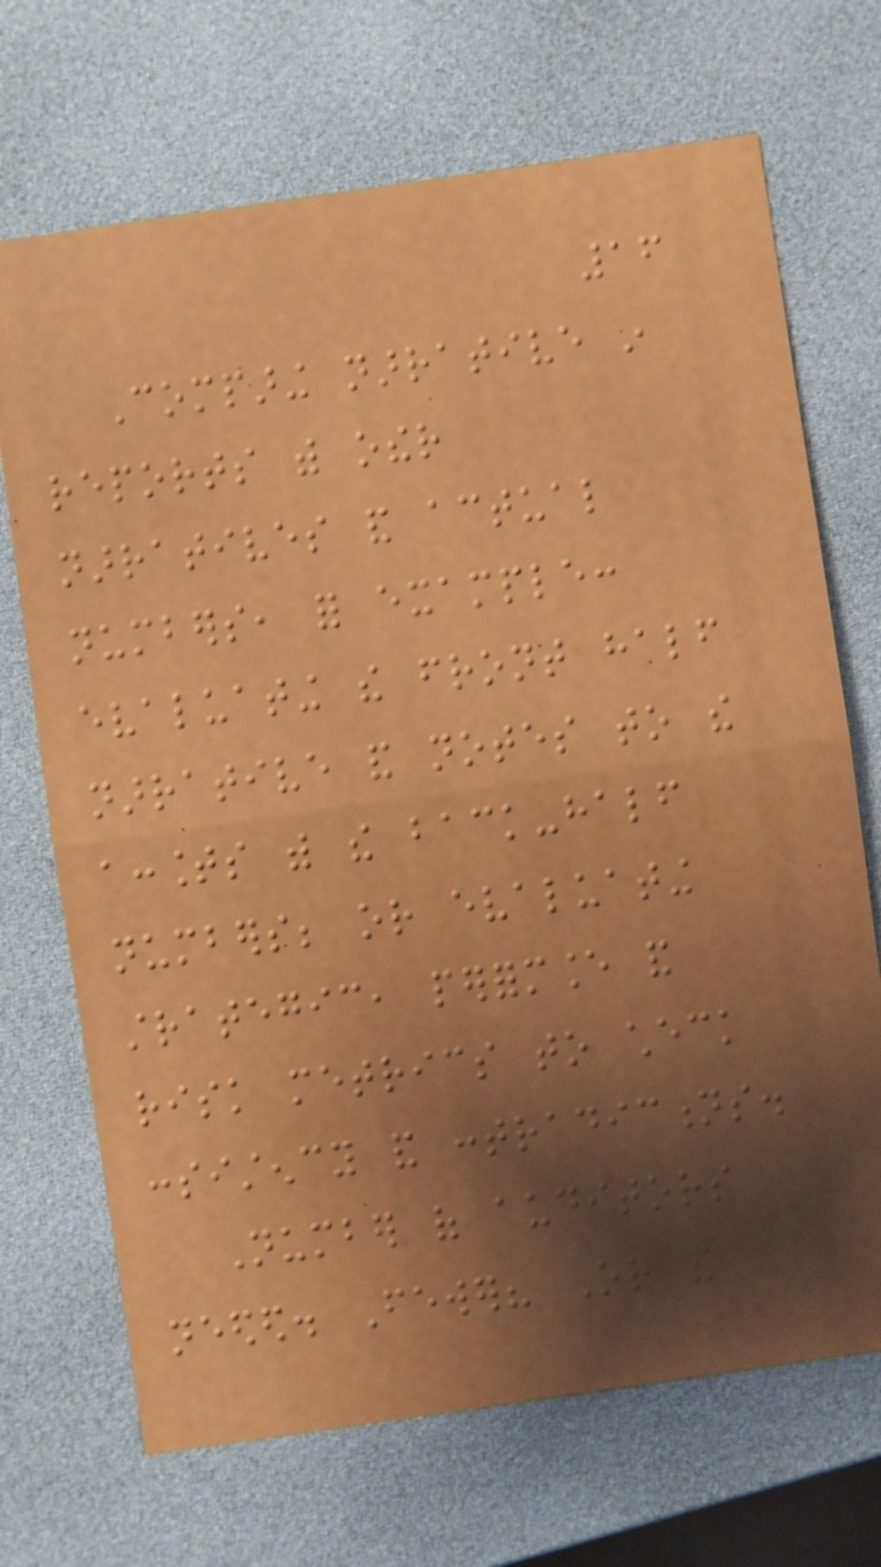16
Comparing narrative in
reports with other
narratives and actual
numbers, for example:
evaluating the front half
narrative and notes to the
accounts with the back-half
numbers; or evaluating
strategic, performance and
risk metrics to check
consistency and contradictions.
Number of auditors
needed. Fewer? Or the
